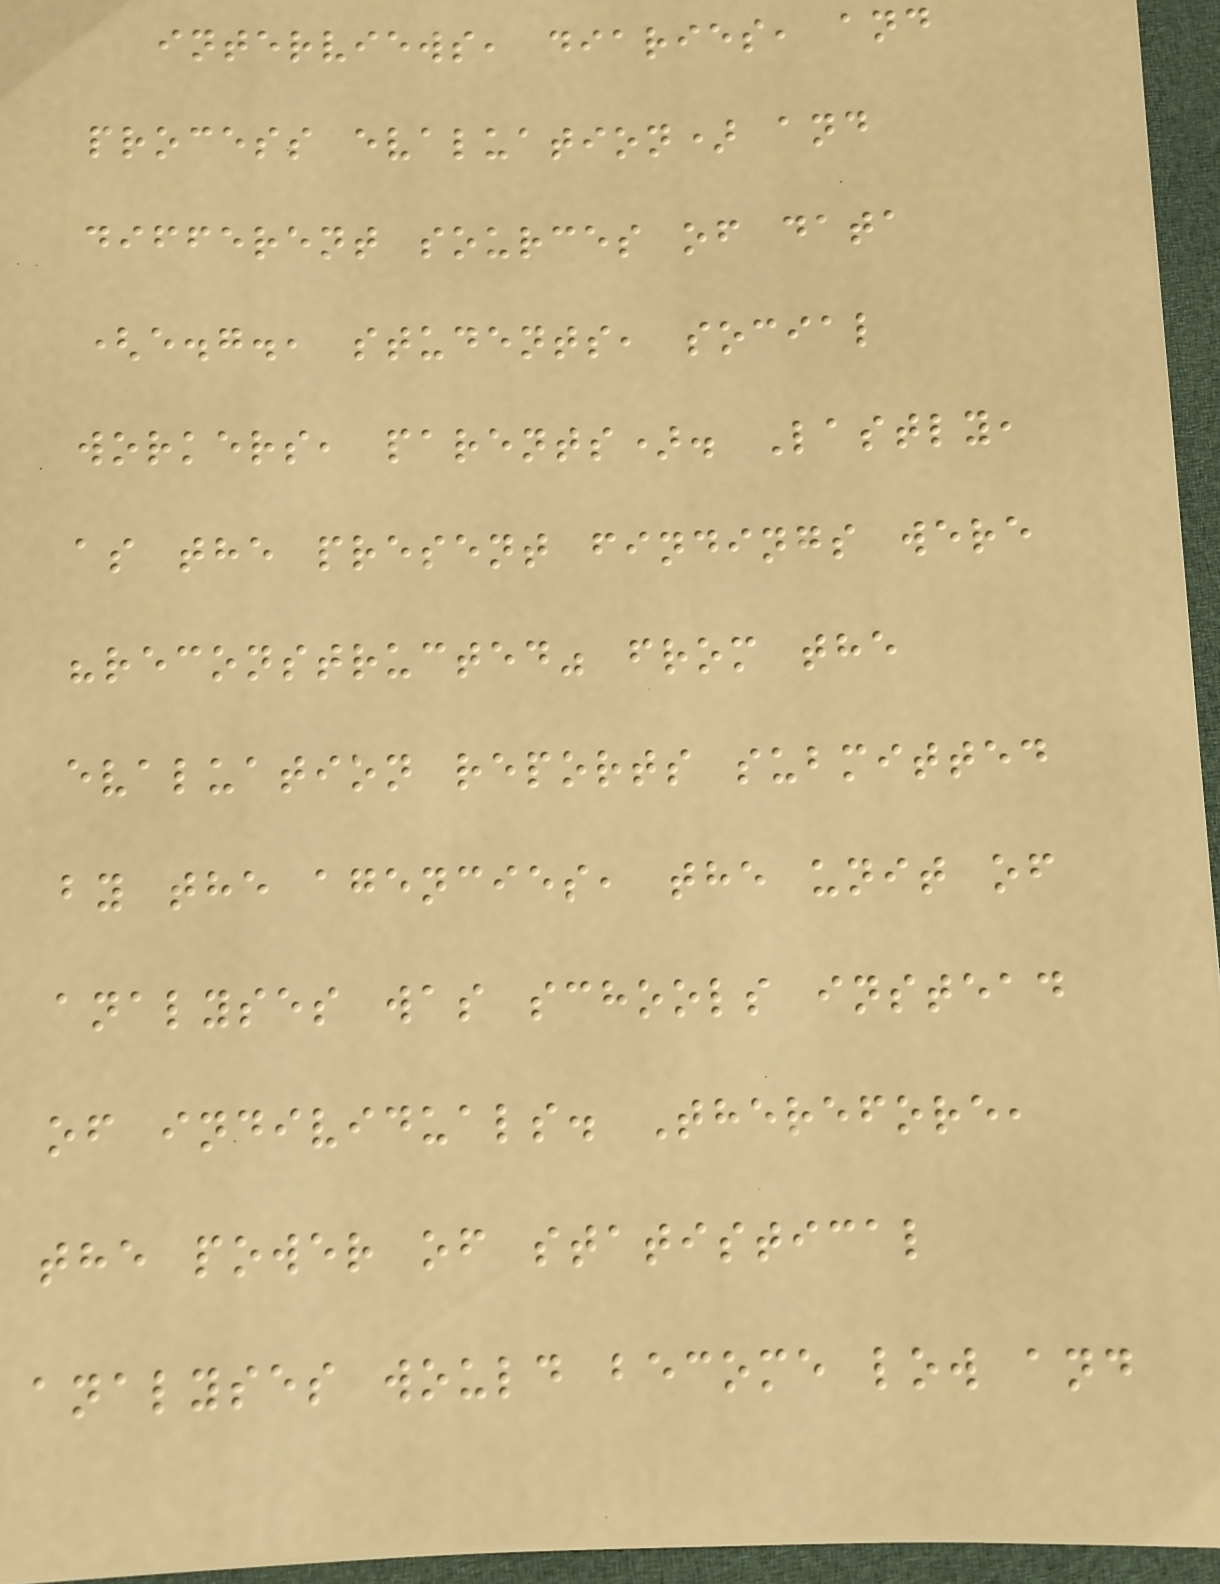interviews, diaries, and
process evaluation) and
different sources of data
(e.g., students, social
workers, parents). Lastly,
as the present findings were
"reconstructed" from the
evaluation reports submitted
by the agencies, the unit of
analyses was schools instead
of individuals. Therefore,
the power of statistical
analyses would become low and
